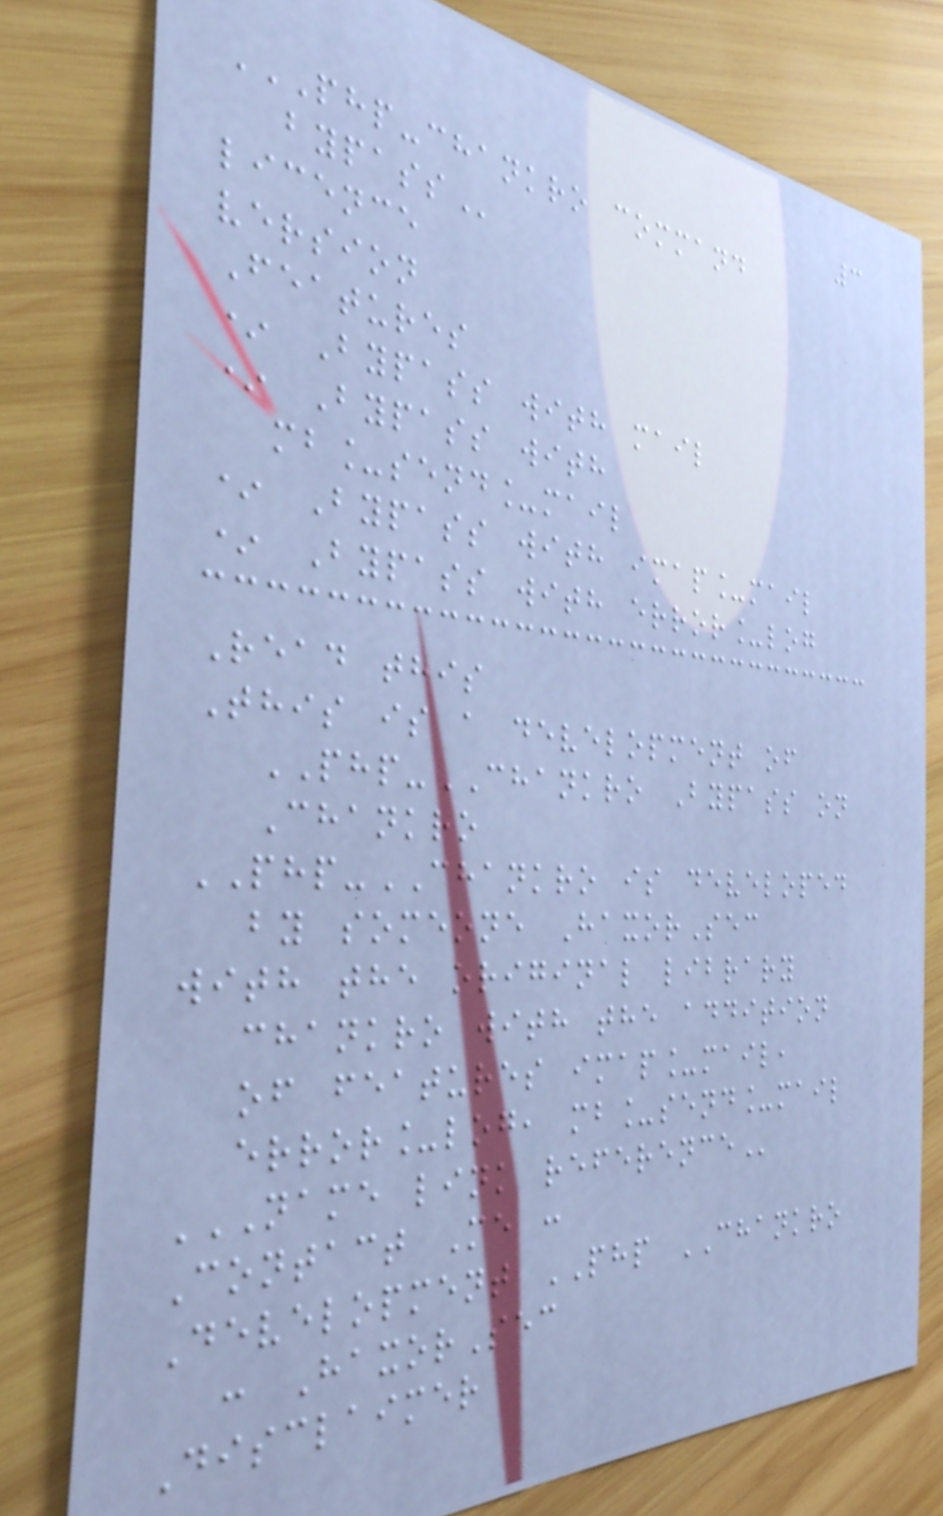3
PHP-CHANKRO COMMAND
BYPASS
licence
version
Features
* Bypass with mail
* Bypass with
mb_send_mail
* Bypass with imap_mail
* Bypass with error_log
Read this
This is a development of
PHP-CHANKRO Bypass on
Chankro
PHP-CHANKRO is developed
by someone HaxorSec
with the original library
chankro with the addition
of features imap_mail,
error_log, mb_send_mail
NAME LINK REFERENCE
Contact Me :
Development PHP CHANKRO
: HaxorSec
Disclaimer
